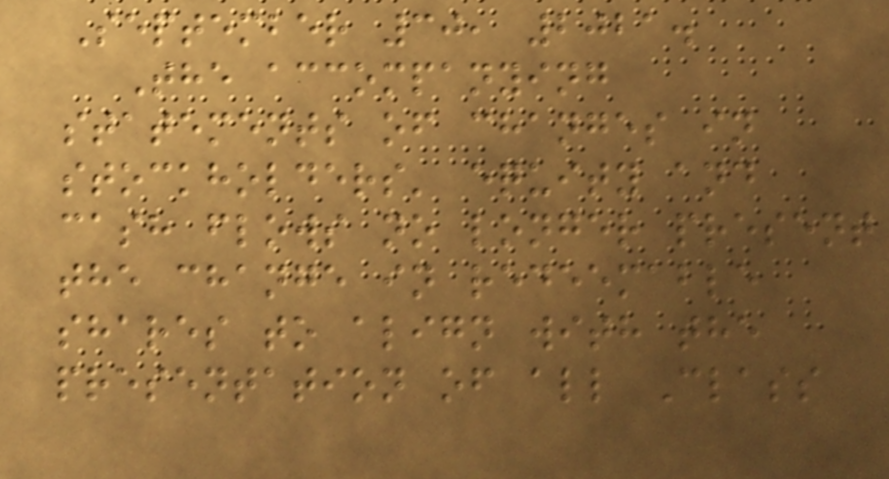September 30, 2021.
The accompanying
statements of changes in
stockholders' equity and
cash flows no longer present
the change in redeemable
shares to align with the
presentation of all Class
